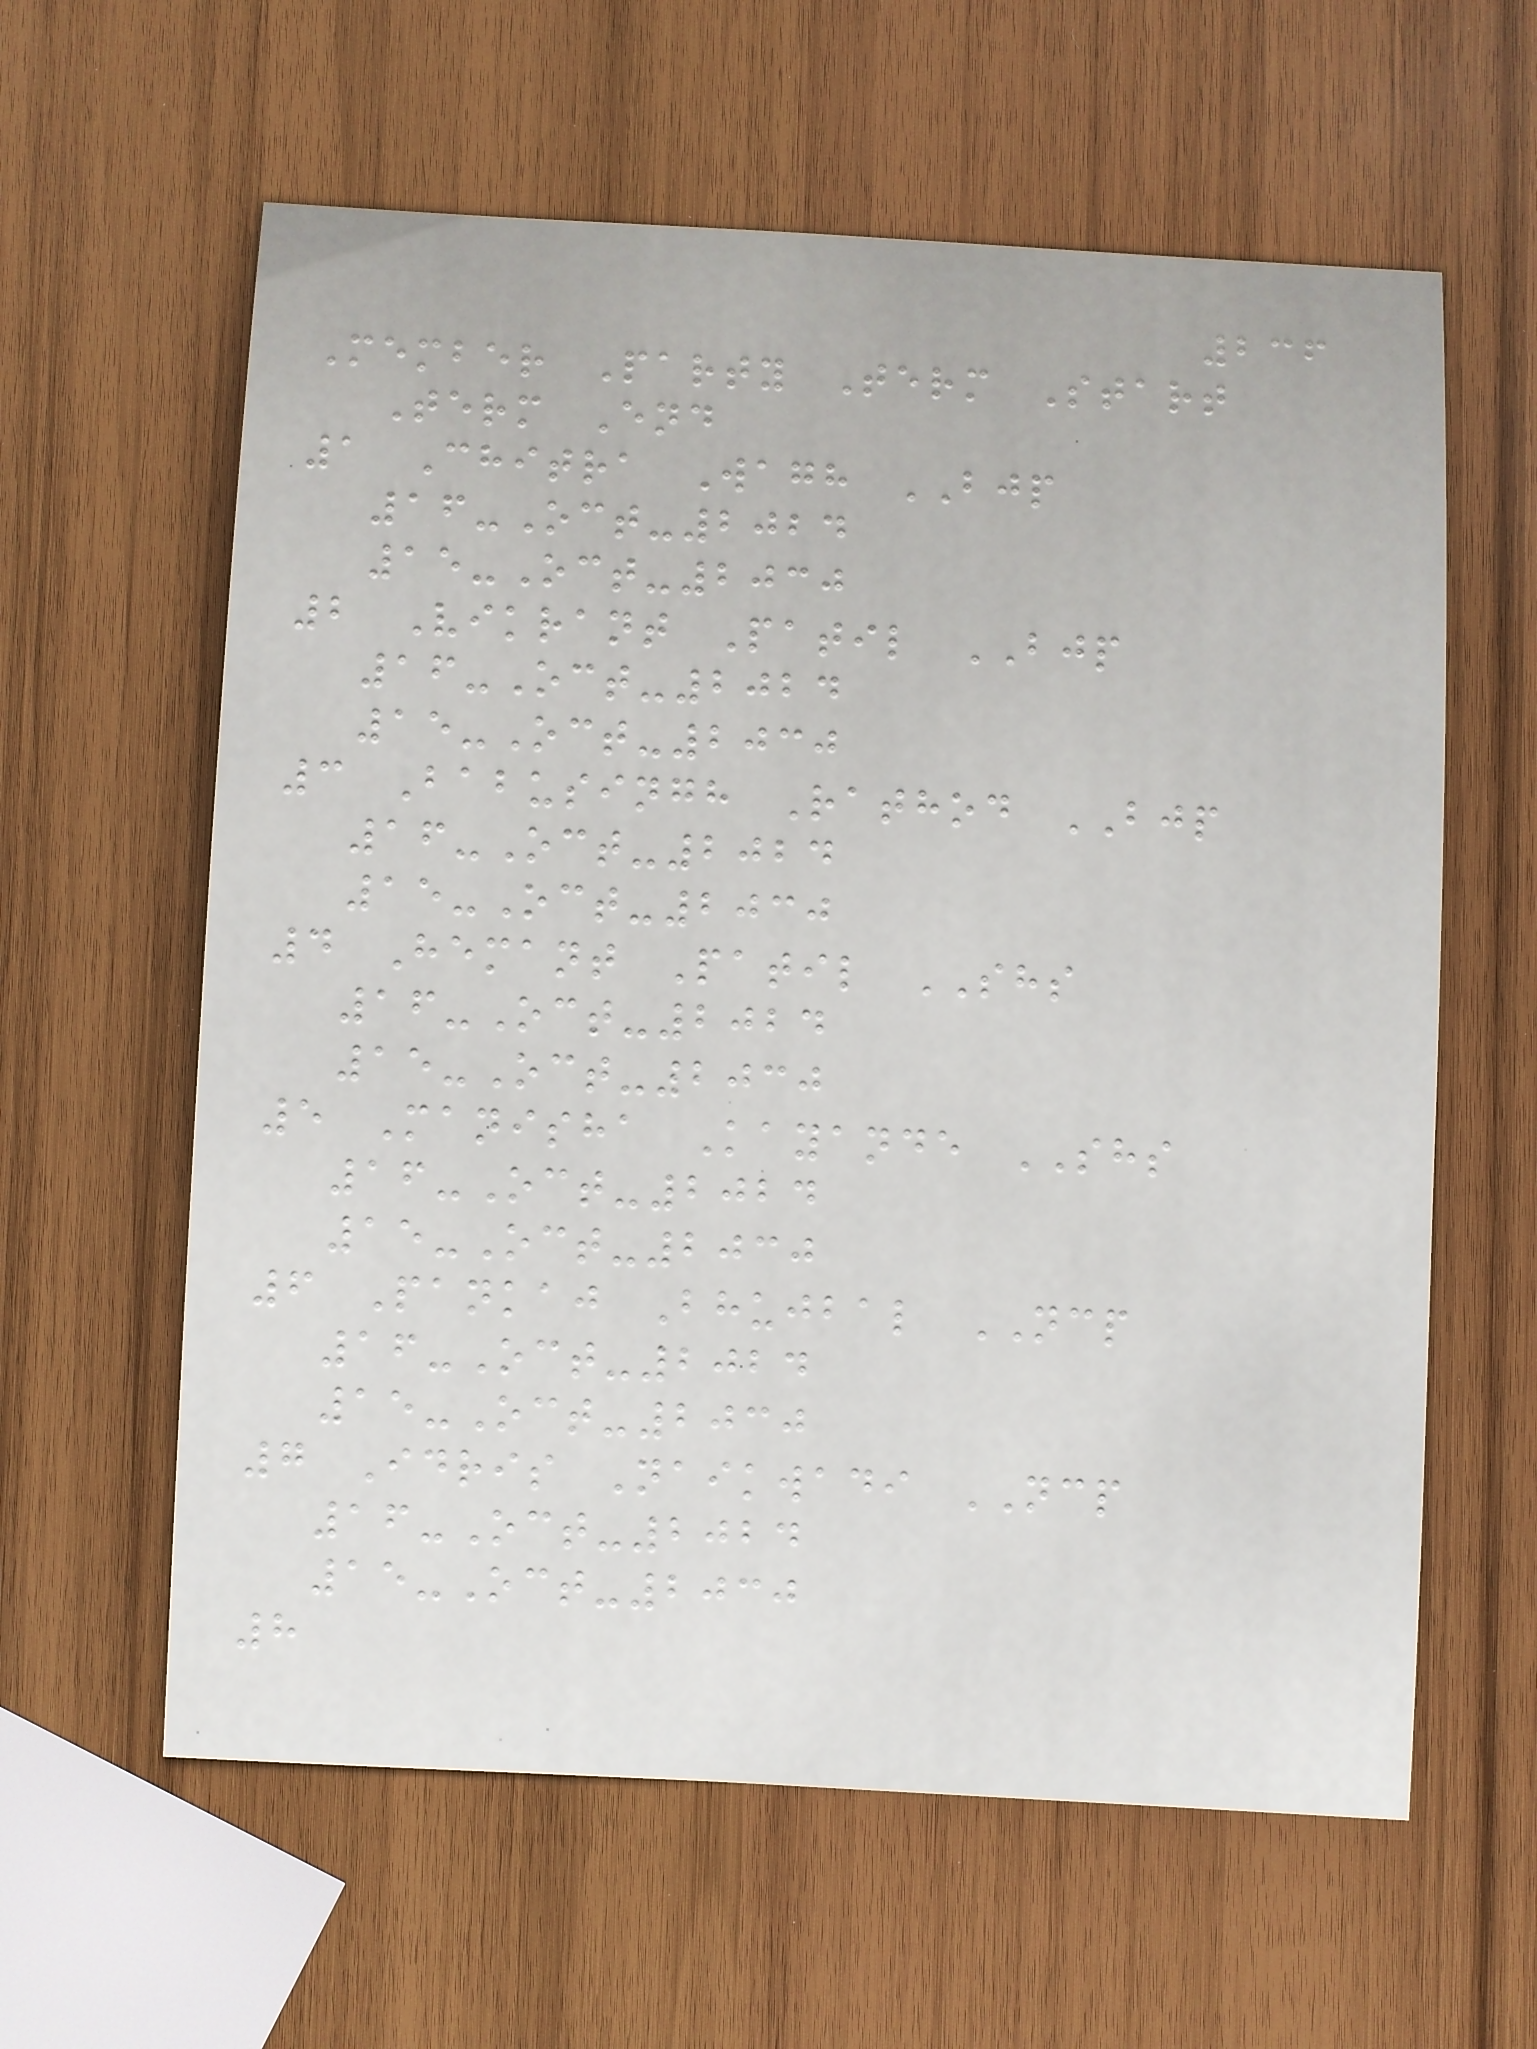236
Member Party Term Start
Term End
1 Chitra Wagh BJP
16-Oct-2024
15-Oct-2030
2 Vikrant Patil BJP
16-Oct-2024
15-Oct-2030
3 Babusingh Rathod BJP
16-Oct-2024
15-Oct-2030
4 Hemant Patil SHS
16-Oct-2024
15-Oct-2030
5 Manisha Kayande SHS
16-Oct-2024
15-Oct-2030
6 Pankaj Bhujbal NCP
16-Oct-2024
15-Oct-2030
7 Idris Naikwadi NCP
16-Oct-2024
15-Oct-2030
8
